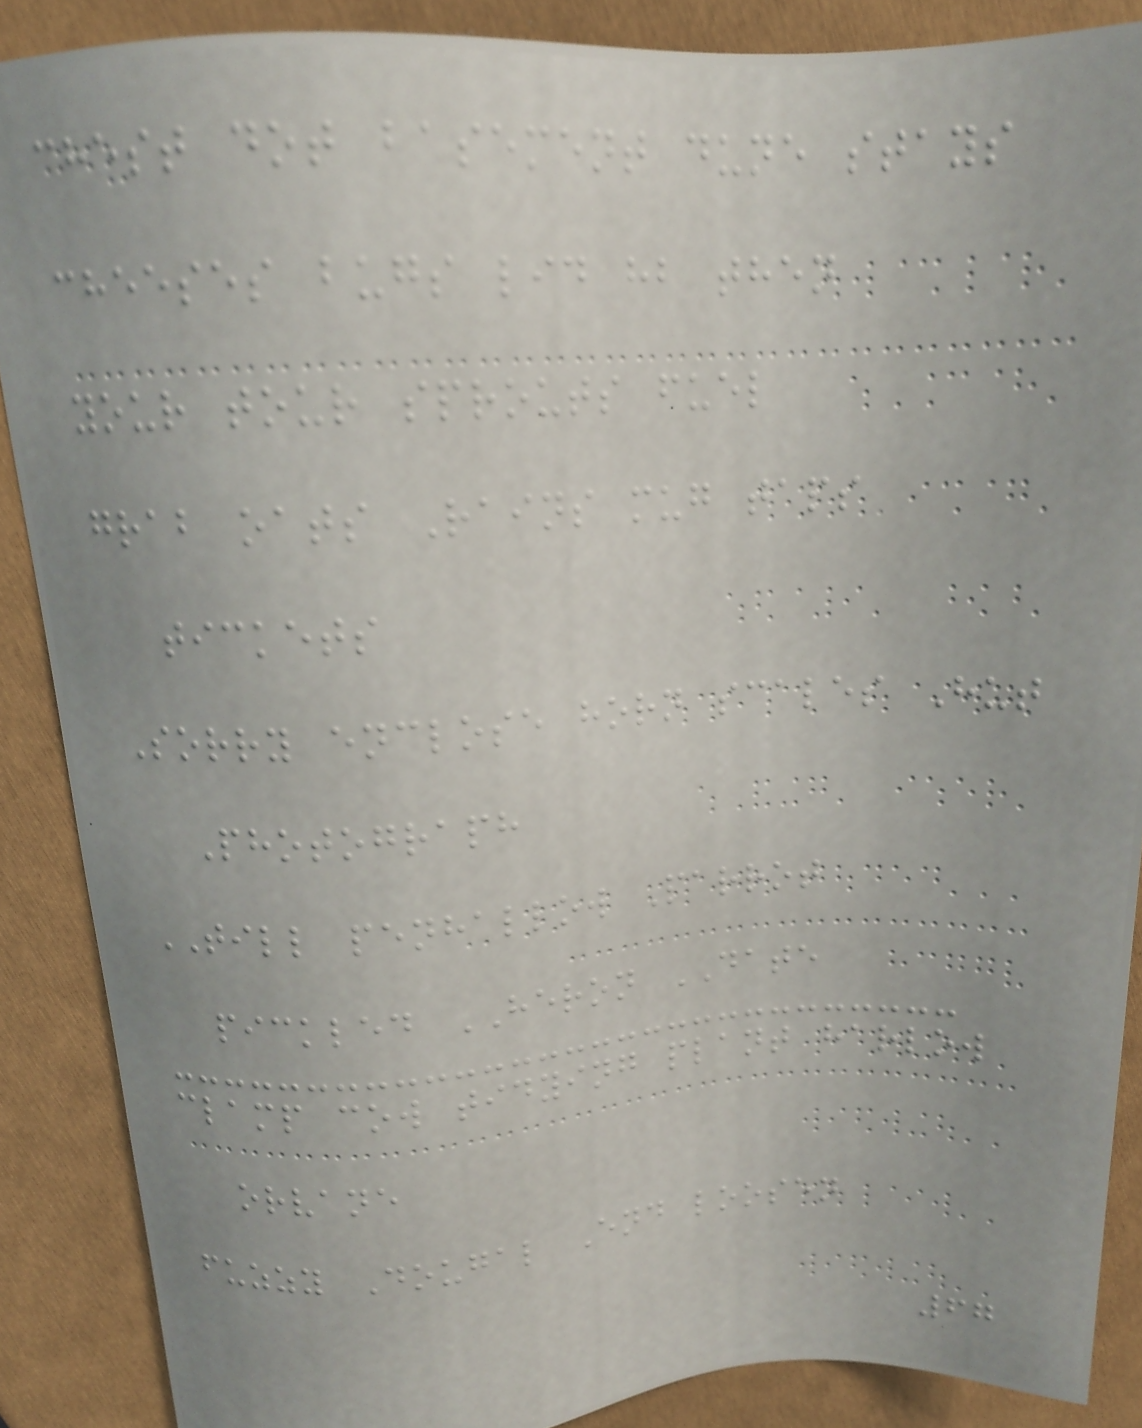chest dot basement dune stays
cheeses bugs lid hb then
your tour sprouts fuel
grab oats Rains mug taps
tickets
Sorry enclose horn scales Hut
Photograph
TILL penhallow Parrot
pickled HERON DATE
clamp cow tidying plant harlow
orvane
fuzzy Dougal End loosen
67
